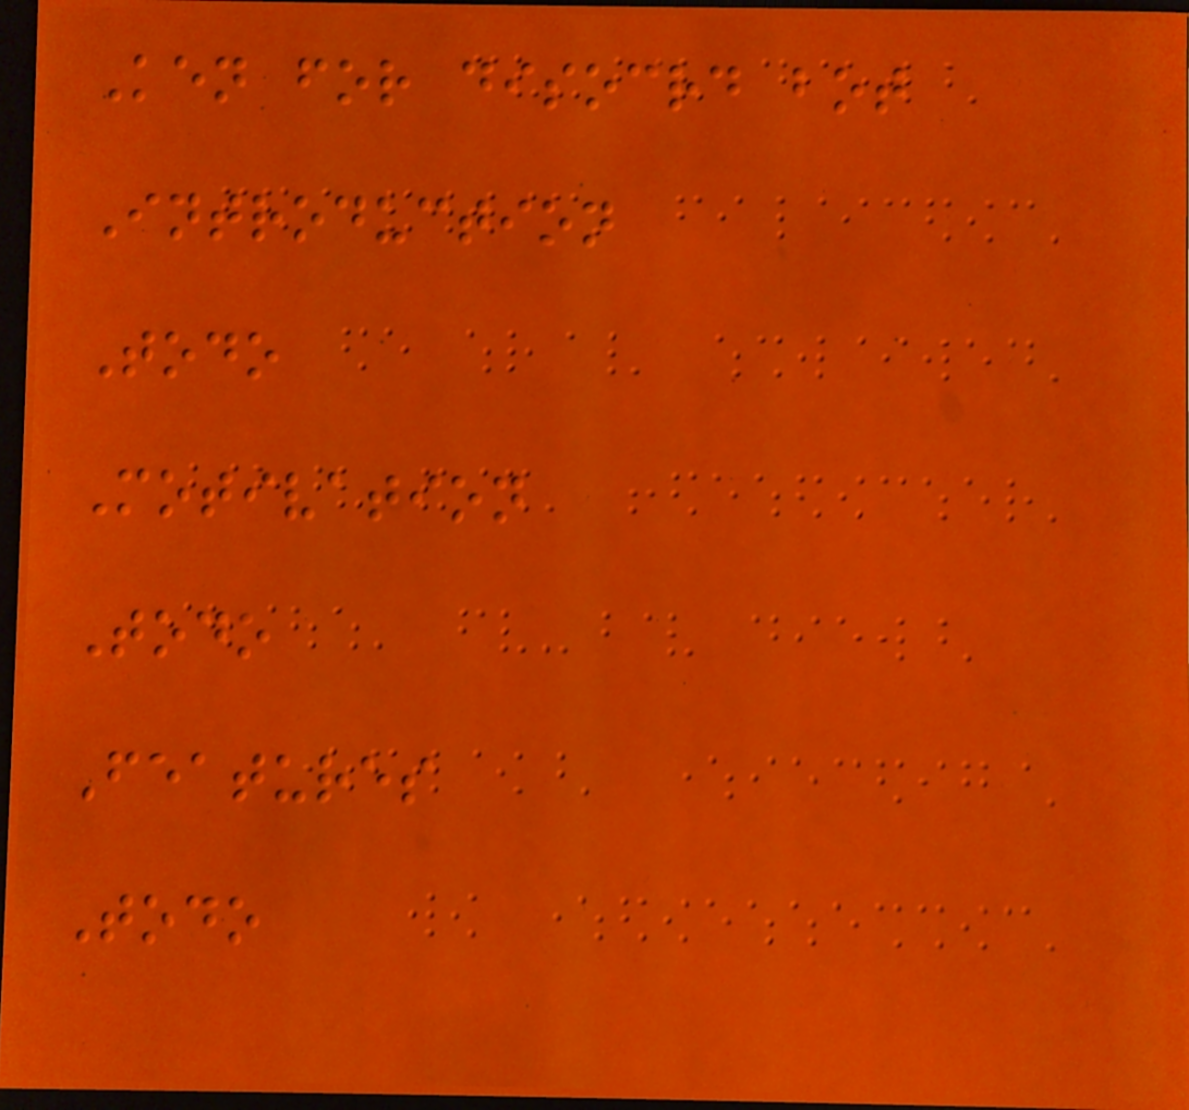Ken for disocrd bot
Introduction
Todo
Motivation
Todo
Features
Todo
